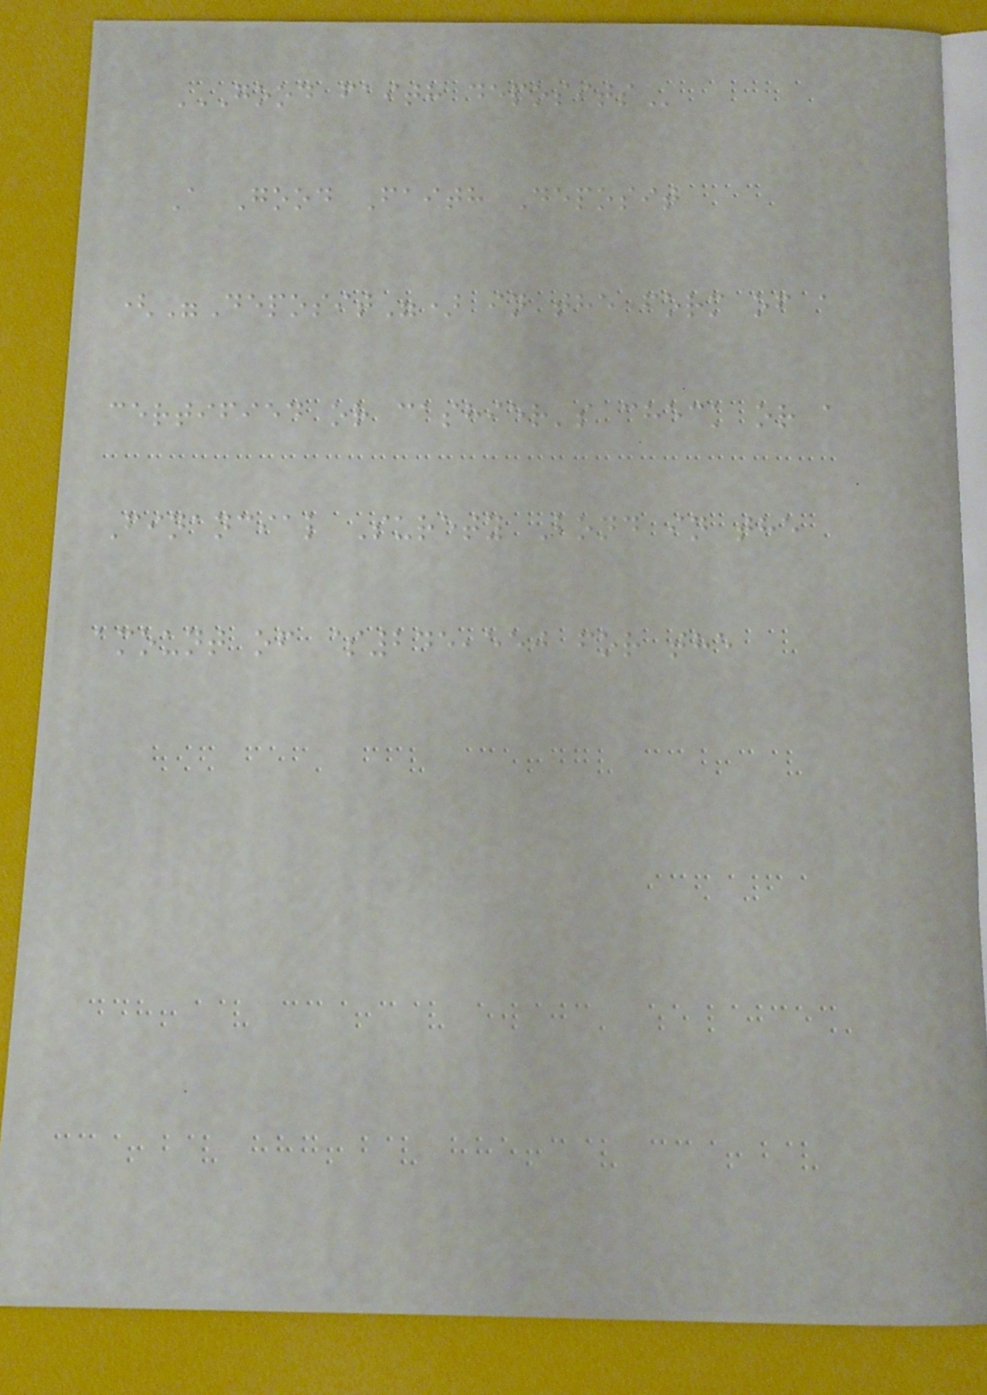GOOD FAITH DEPOSITS
A Good Faith Deposit
("Deposit") in the form of a
certified or cashier's check or a
Financial Surety Bond in the
amount of $245,550 for the
